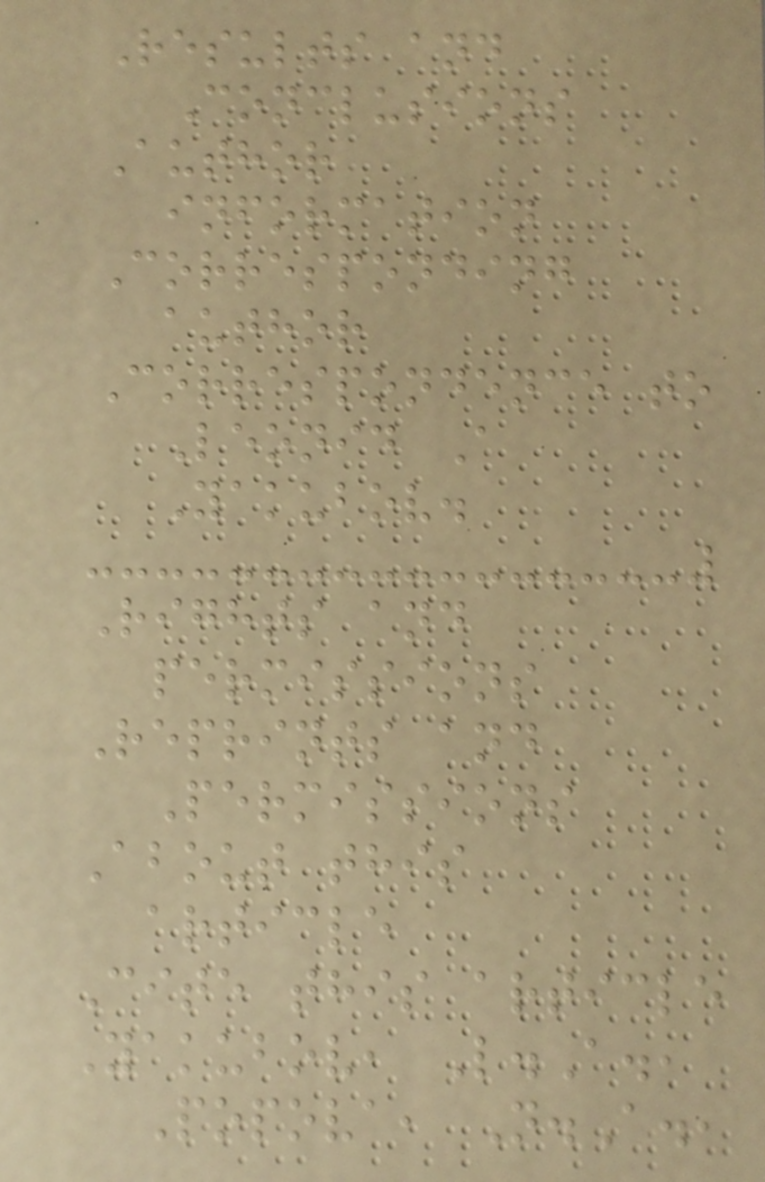Results and
Conclusions
Author
information
Corresponding
author
Correspondence to
Leonid A
Yakubov.
Rights and
permissions
Reprints and
Permissions
About this
article
Cite this article
Yakubov, L.A.,
Popova, N.A.,
